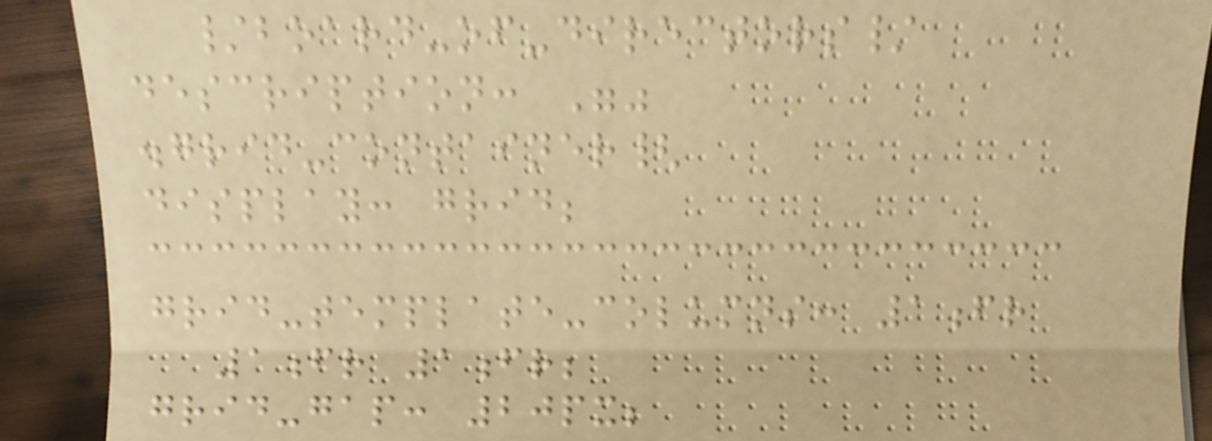/board-of-directors/
description: ""
.grid-container{
display: grid;
grid-template-columns: 1fr
1fr 1fr;
grid-gap: 20px;
